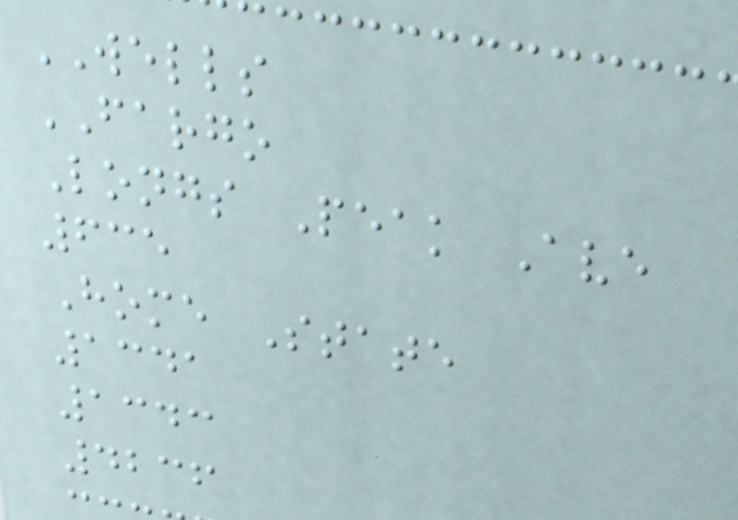WELLS
FARGO
Longs Peak Ave
635
Home State
1341
1343
4236
